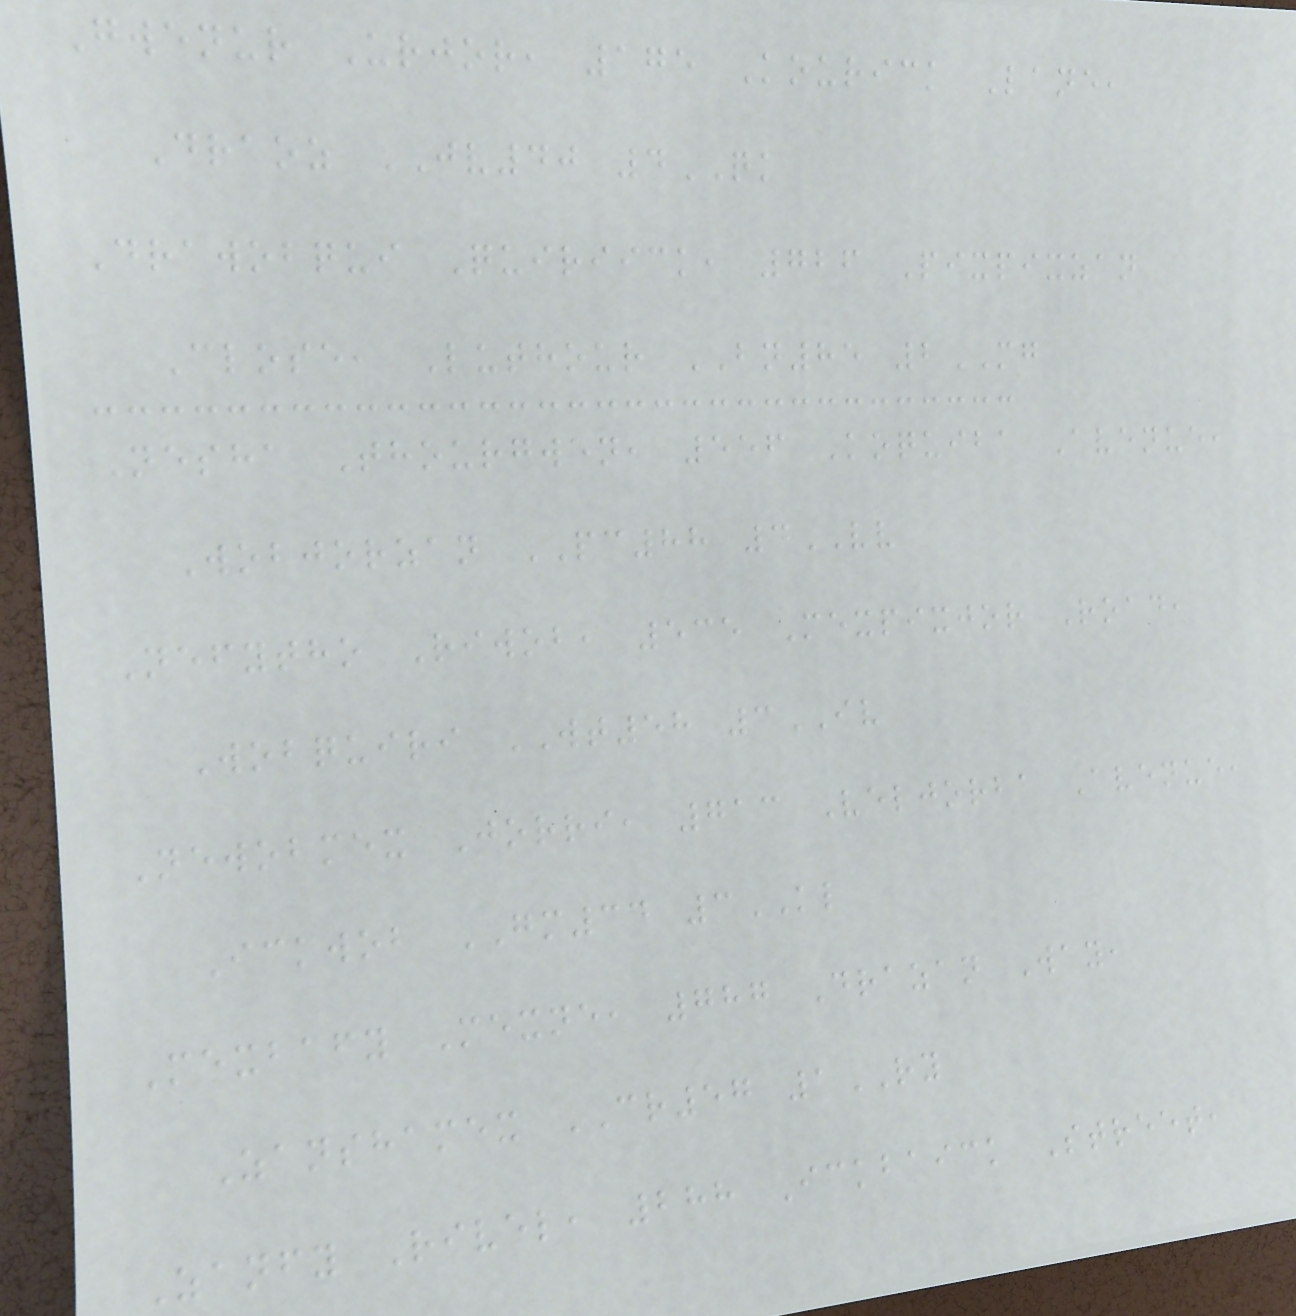Gwenur Urjor, 175 Kourick Lane,
Draoz JV40 4QK
Drawobqui Quiriick, 726 Pixpixzan
Close, Luthour BN85 2MG
Nesha Thourgwen, 556 Koquiba Avenue,
Wobjorzan PC88 4VV
Nefytho Riwob, 535 Mexpixjor Road,
Wobquiri WT58 3IV
Newobmex Jorri, 713 Veljorba Avenue,
Ickwob GM34 3KL
Mexbafy Mexne, 787 Drazan Way,
Zanshamex CR57 1RY
Zanfy Rivel, 288 Ickbaick Street,
